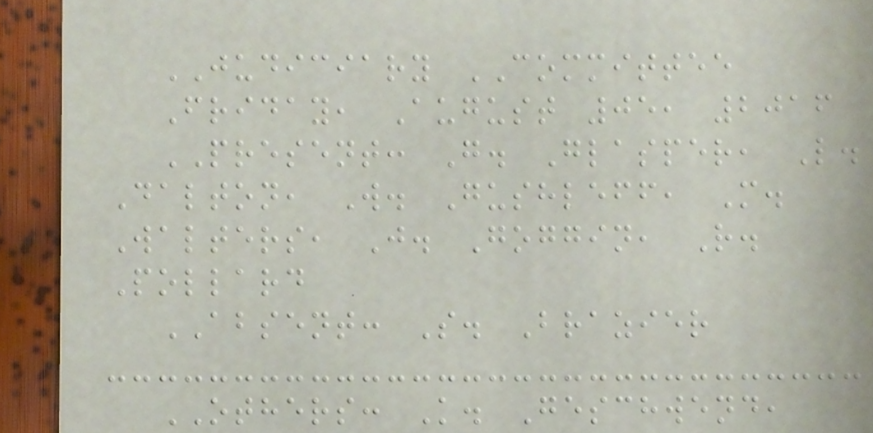JUDICIARY COMMITTEE
Friday, August 05, 2016
PRESENT: G. Glasper, L.
Dalton, W. Gushleff, M.
Walters, J. Goggin, R.
Pollard
ABSENT: S. Brazier
OTHERS: K. Geschwend,
